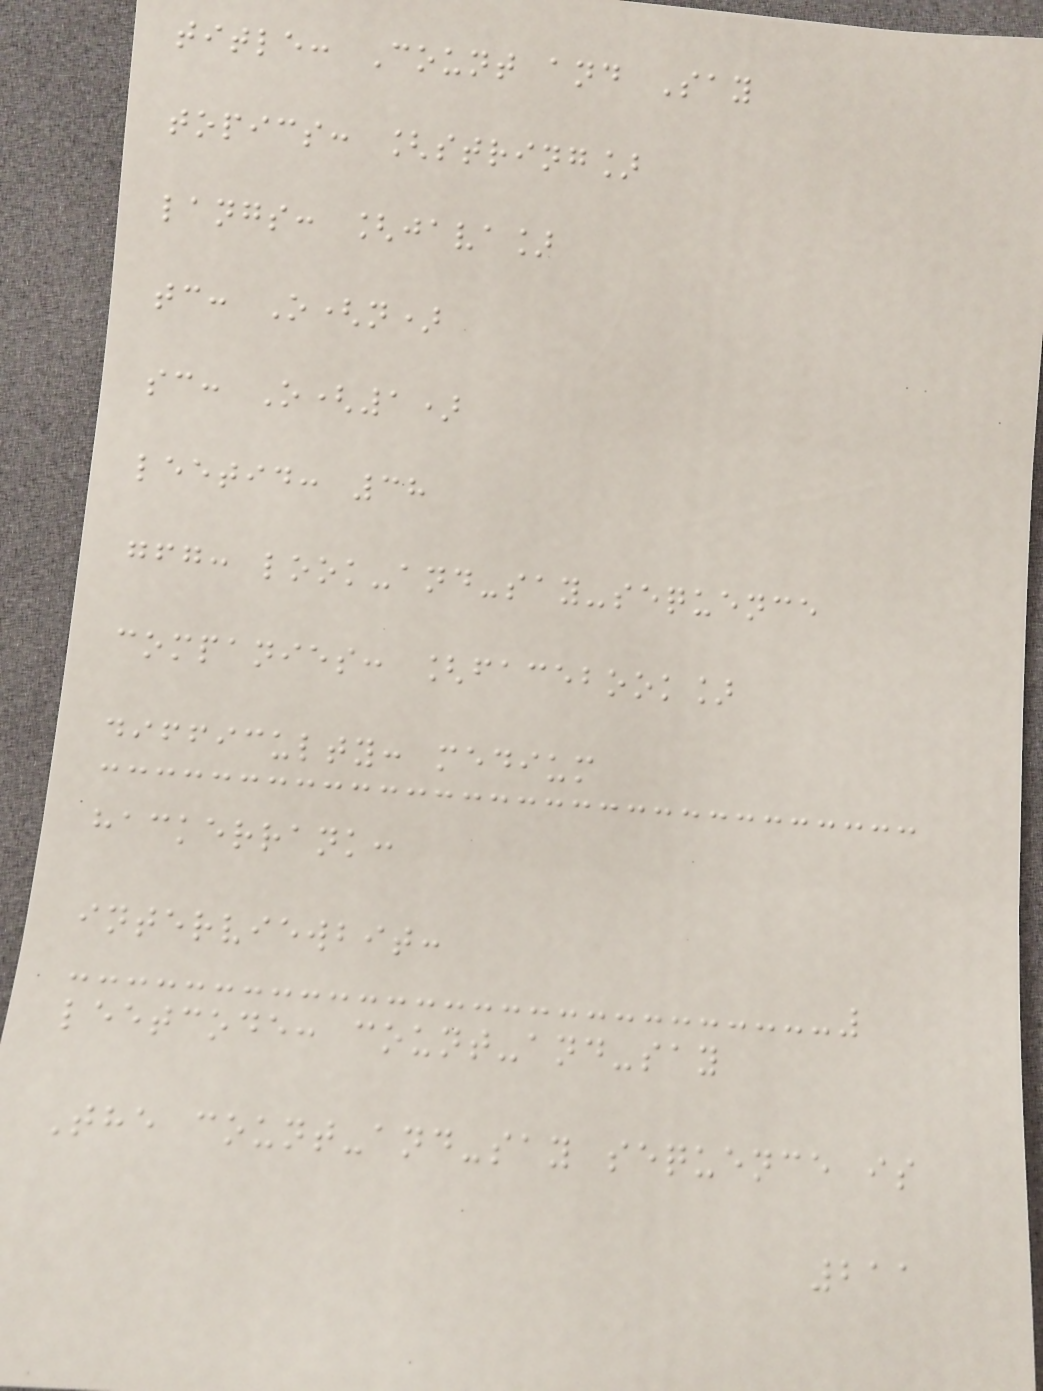title: Count and Say
topics: [string]
langs: [java]
tc: O(n)
sc: O(1)
leetid: 38
gfg: look-and-say-sequence
companies: [facebook]
difficulty: medium
hackerrank:
interviewbit:
leetcode: count-and-say
The count-and-say sequence is
211
